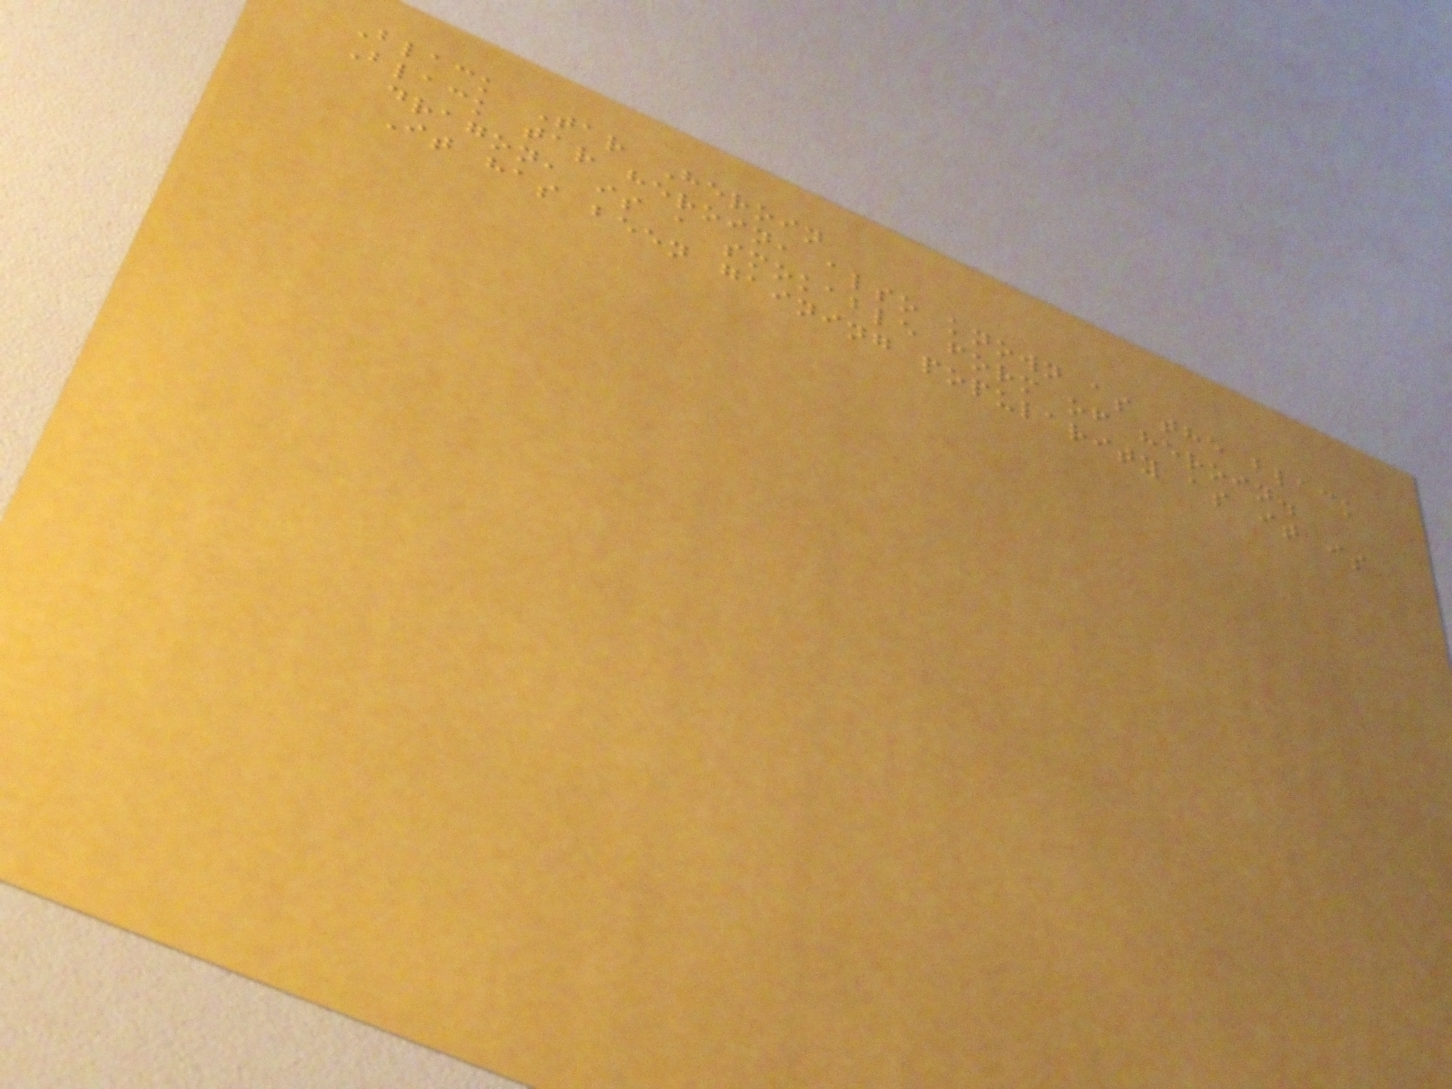Black Tar Heroin
Black tar heroin, also known as the black
dragon, is a smokable form of heroin.
It has been gaining popularity as it is
